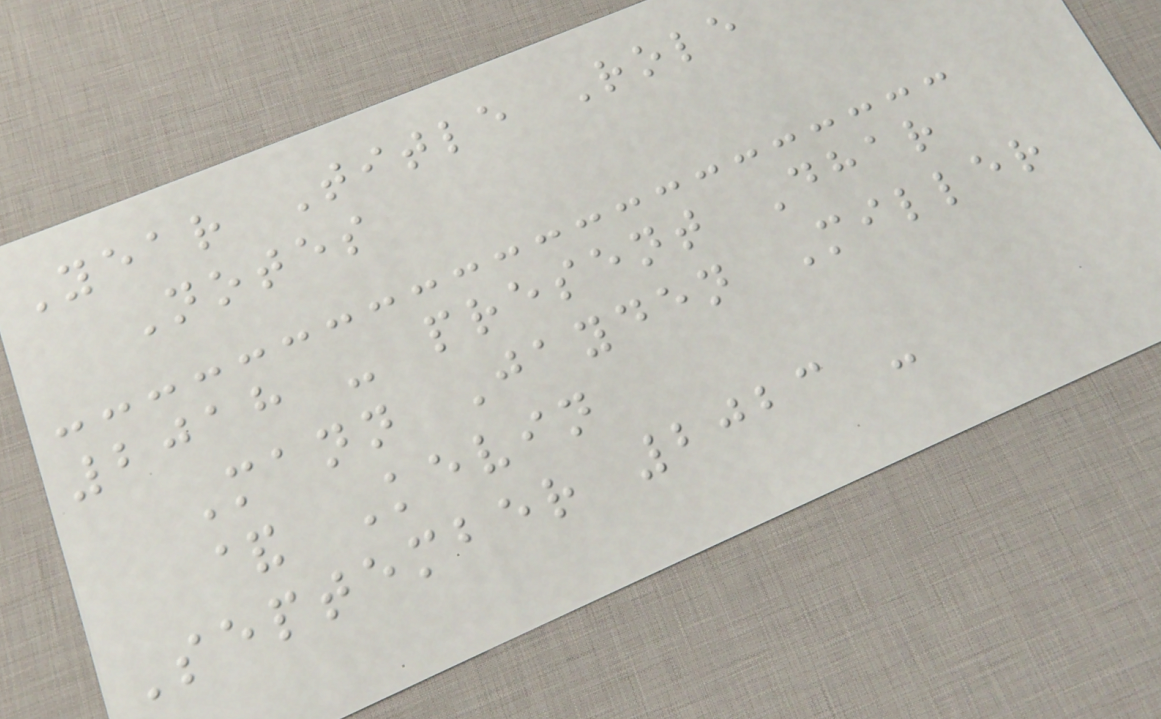Year Title Role
Notes
2018 - present Dhar
Mann Jayden Miller
& Kevin
September 2023 -
